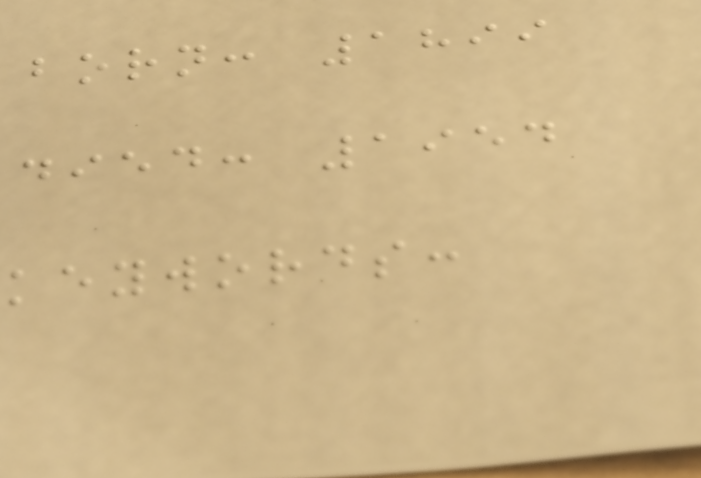born: 1899
died: 1954
keywords:
